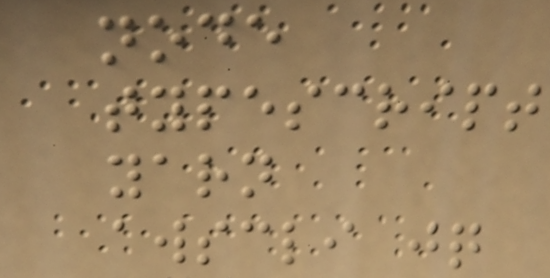node
typescript
yarn
awscli jq
